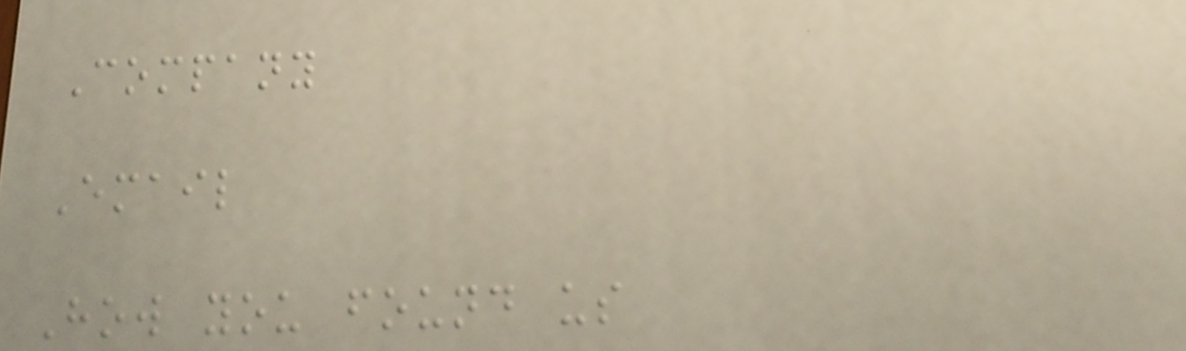Company
Email
How you found us
